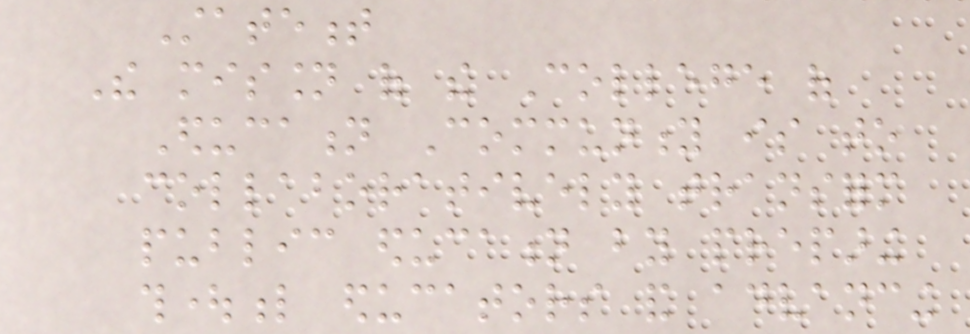Statement
The mission of the College of
Education Community is to
collaboratively transform
public education by preparing
thoughtful educators and advancing
